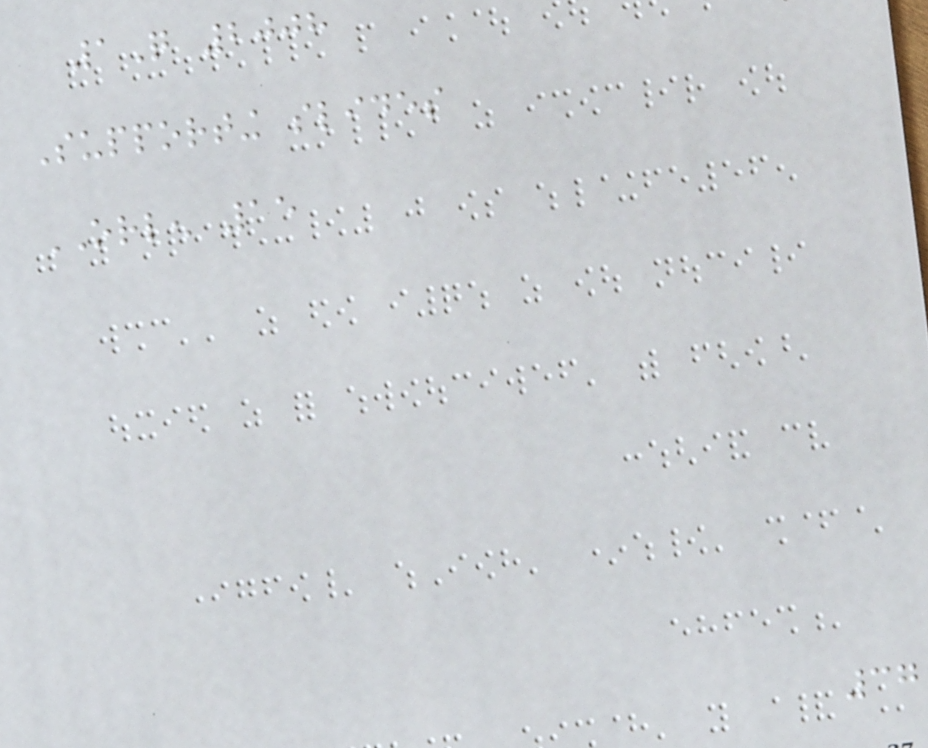1Q 2008
Supporting slides
ORLEN 15
37
